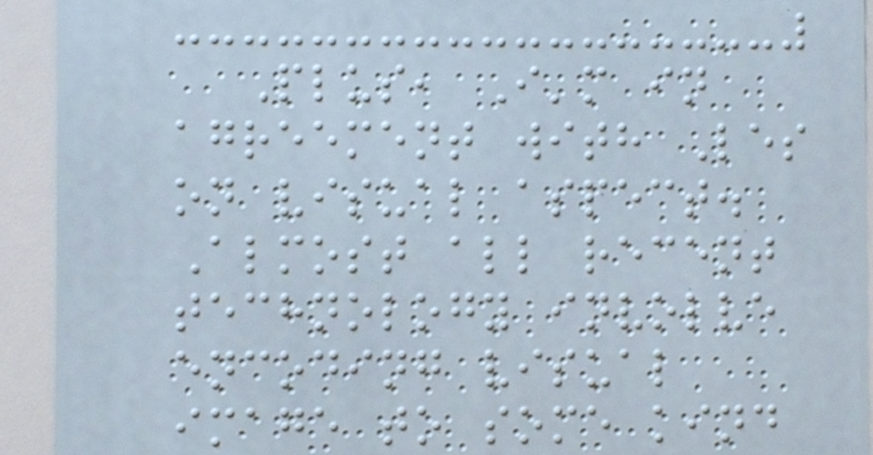Plus, I'm in
agreement with Les
on visual aspect.
Almost all recent
technology involve
encoding visual
image to some kind
